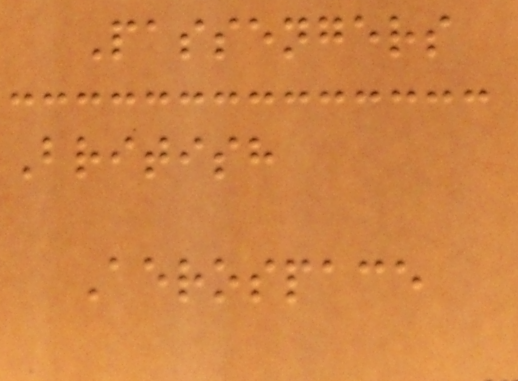Passengers
British
Aerospace
